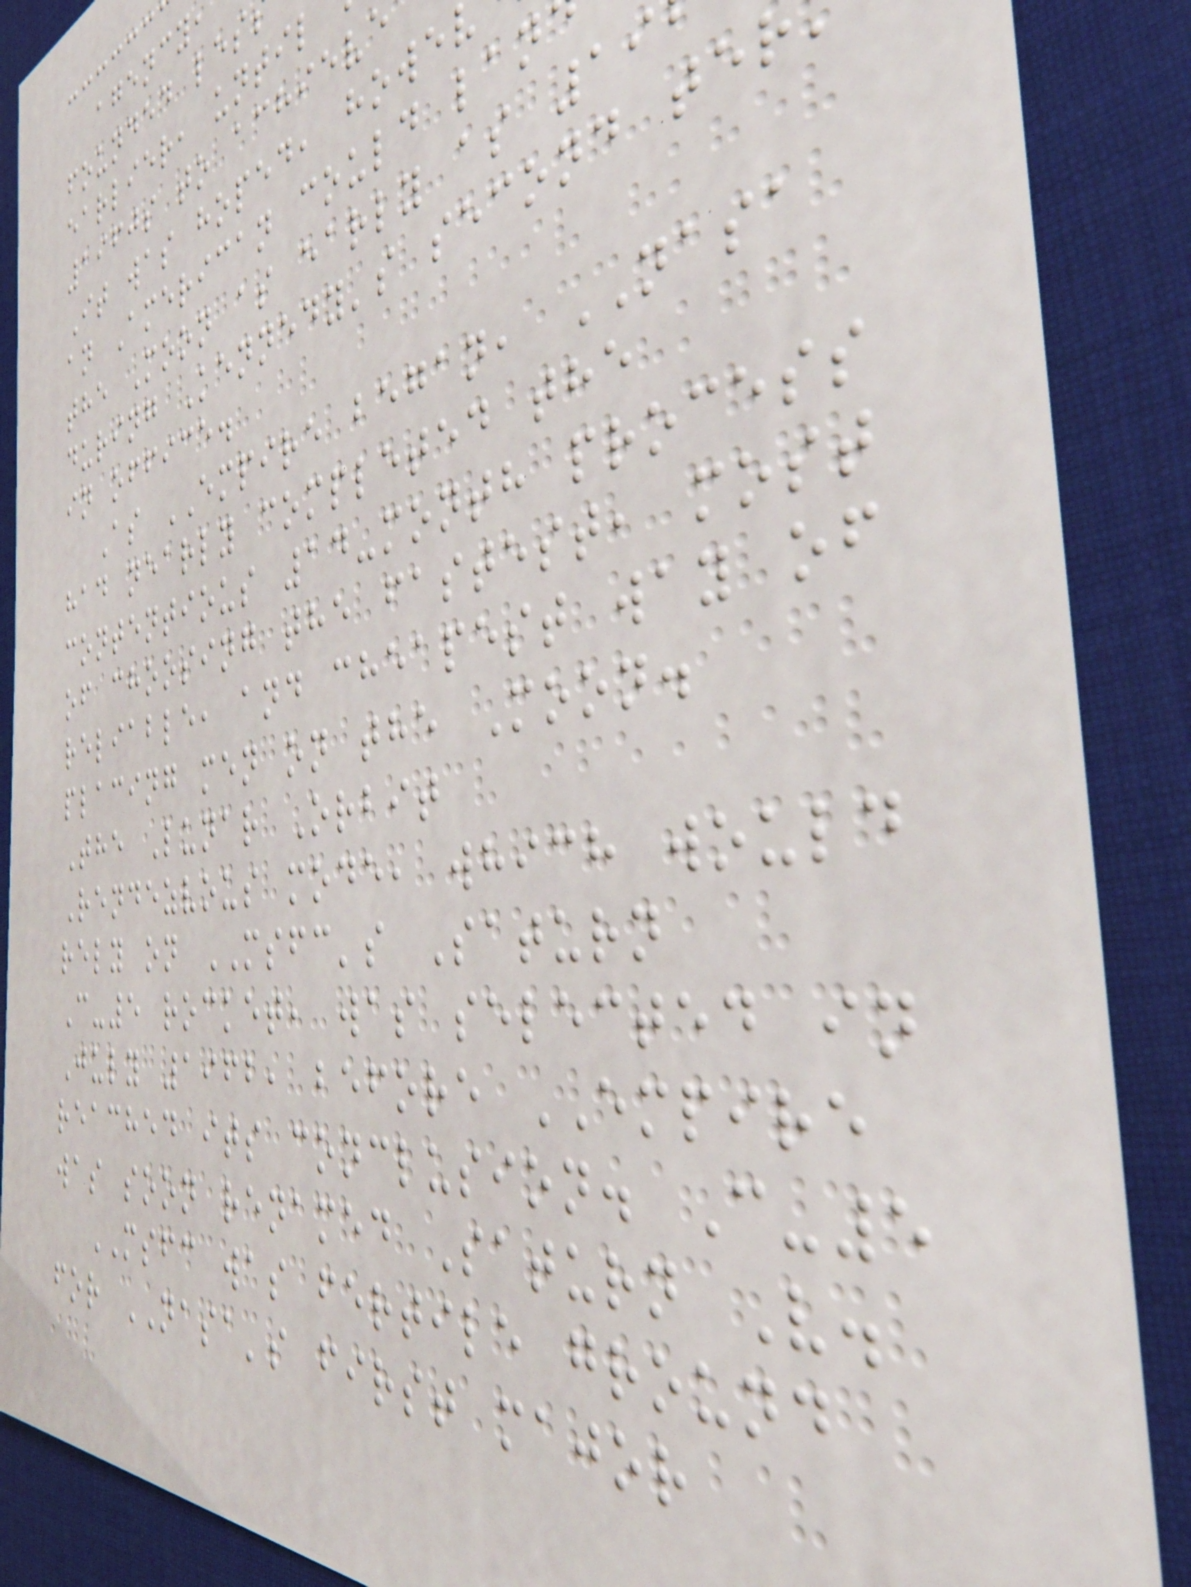agency
founded les
earlier, until
1960s to achieve
It was hoped, howe
an American could lan
the Moon as early as 19
during Kennedy's second ter
in office.
As EMPIRE began, NASA
had nearly completed the
contentious 14-month process
of choosing the fastest, most
reliable, and cheapest way of
placing men on the Moon.
The Lunar Orbit
Rendezvous mode, which would
rely on MSFC's Saturn
C-5 rocket, was selected in
July 1962, before EMPIRE
reached its conclusion. C-5
was soon renamed Saturn V.
MSFC was fertile ground
for NASA's first major
